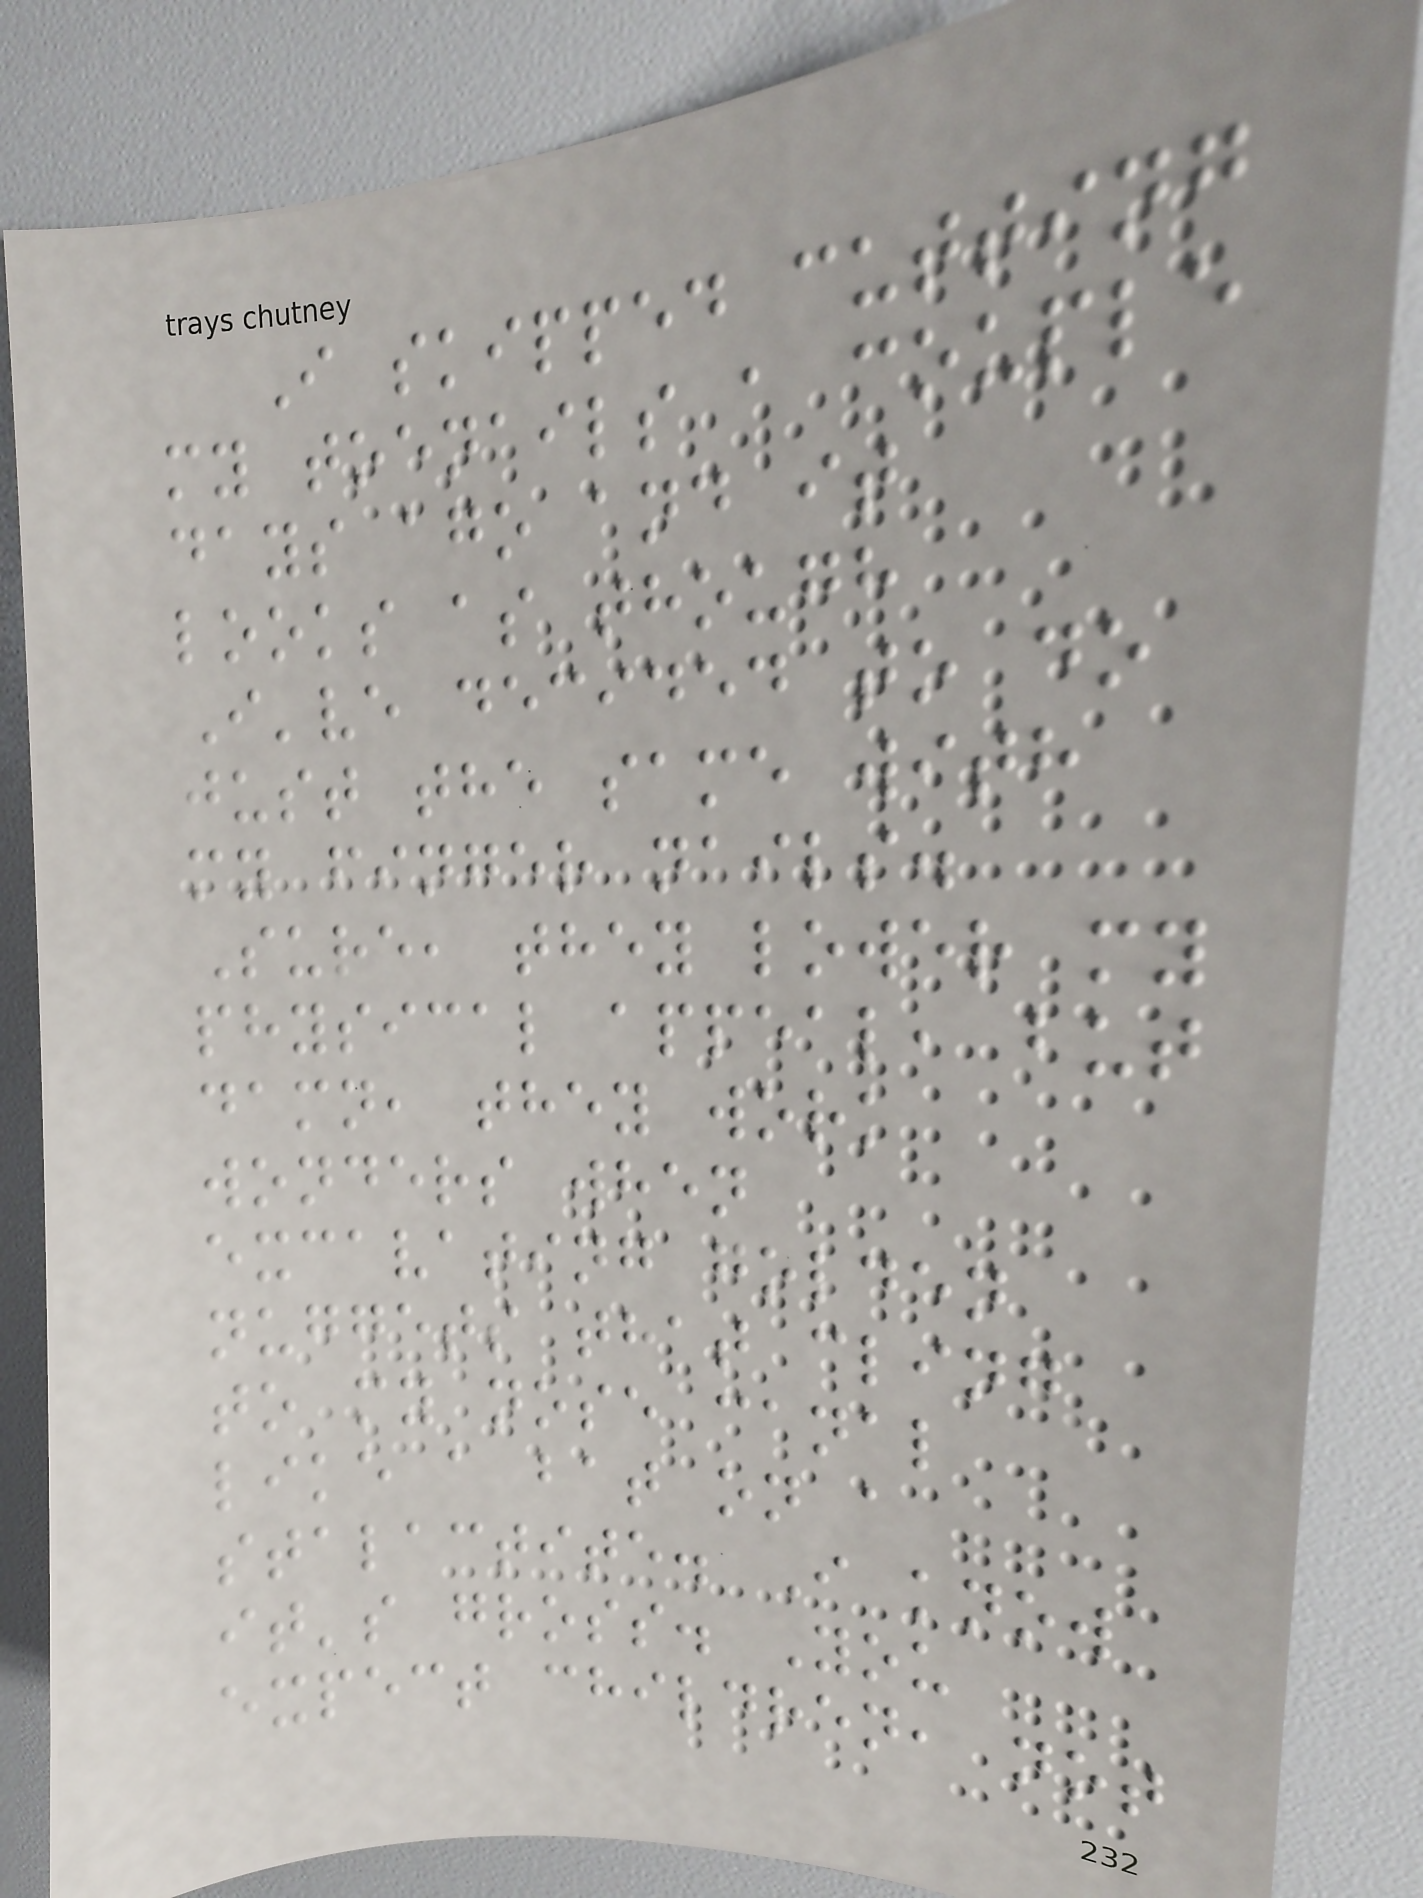I skipped cutting
my toenails a couple
days ago and it
looks as though
I've decided to do
just the same with
my finger nails.
Sure, they lower my
physical appeal, but
damn, they work
wonders when
excavating golden
nuggets that cling
to my nose canal
like a bat on a
stalactite. I know
it's gross. You
expect children, not
